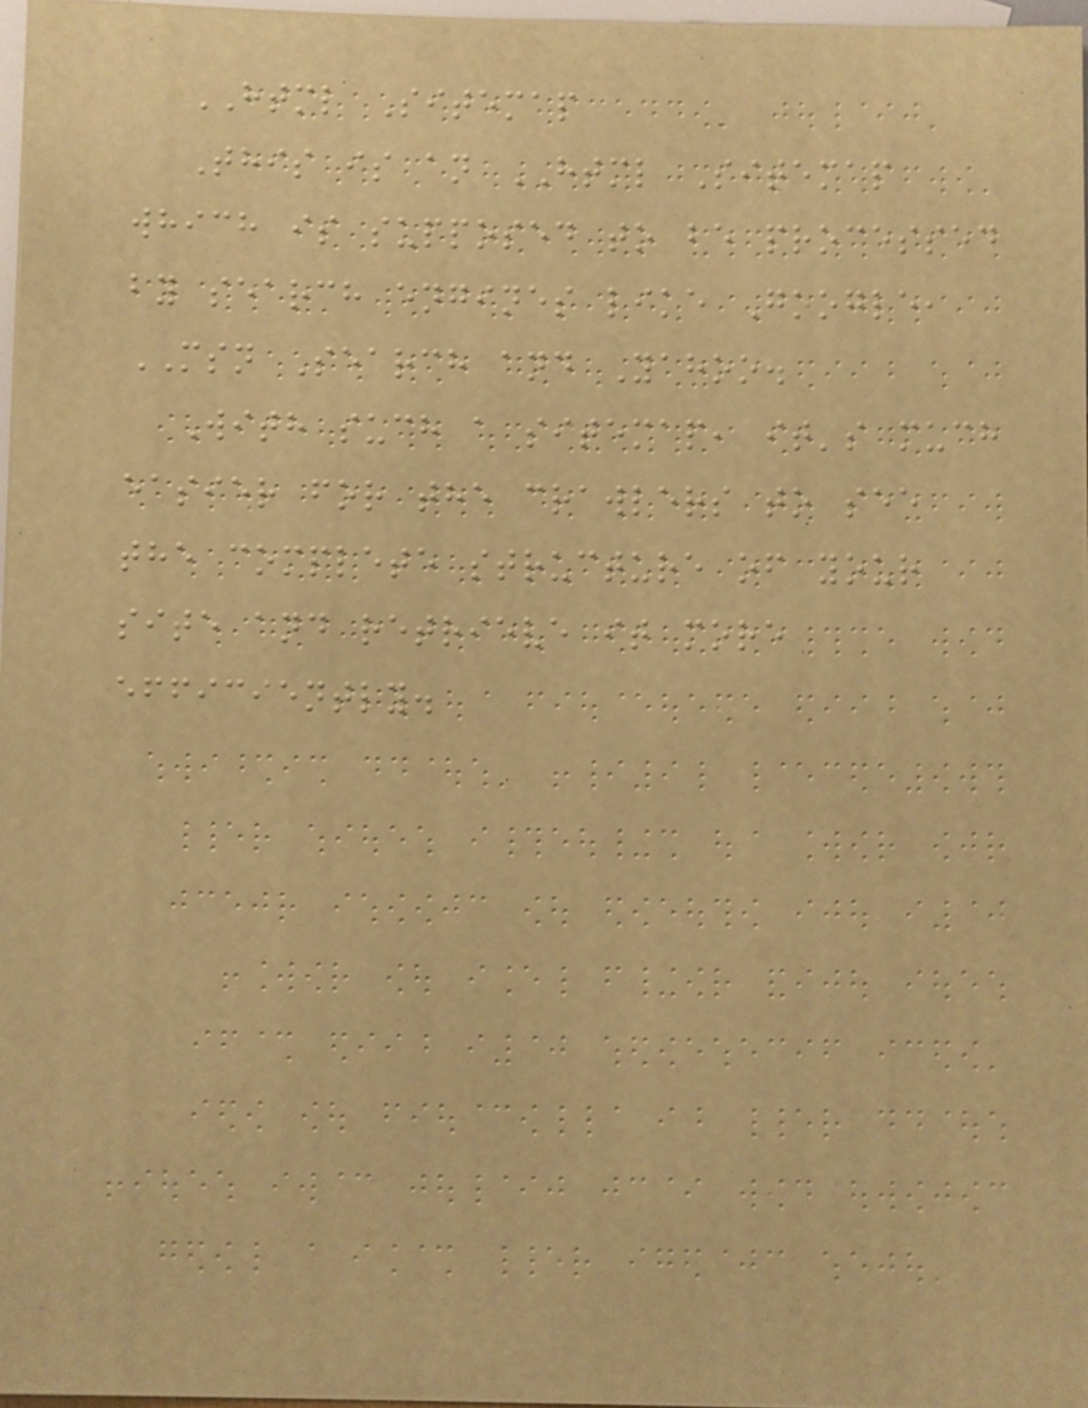HTML Sitemap
This is an HTML Sitemap
which is supposed to be processed
by search engines like Google,
MSN Search and Yahoo.
With such a sitemap, it's much
easier for the crawlers to see
the complete structure of your
site and retrieve it more
efficiently.
